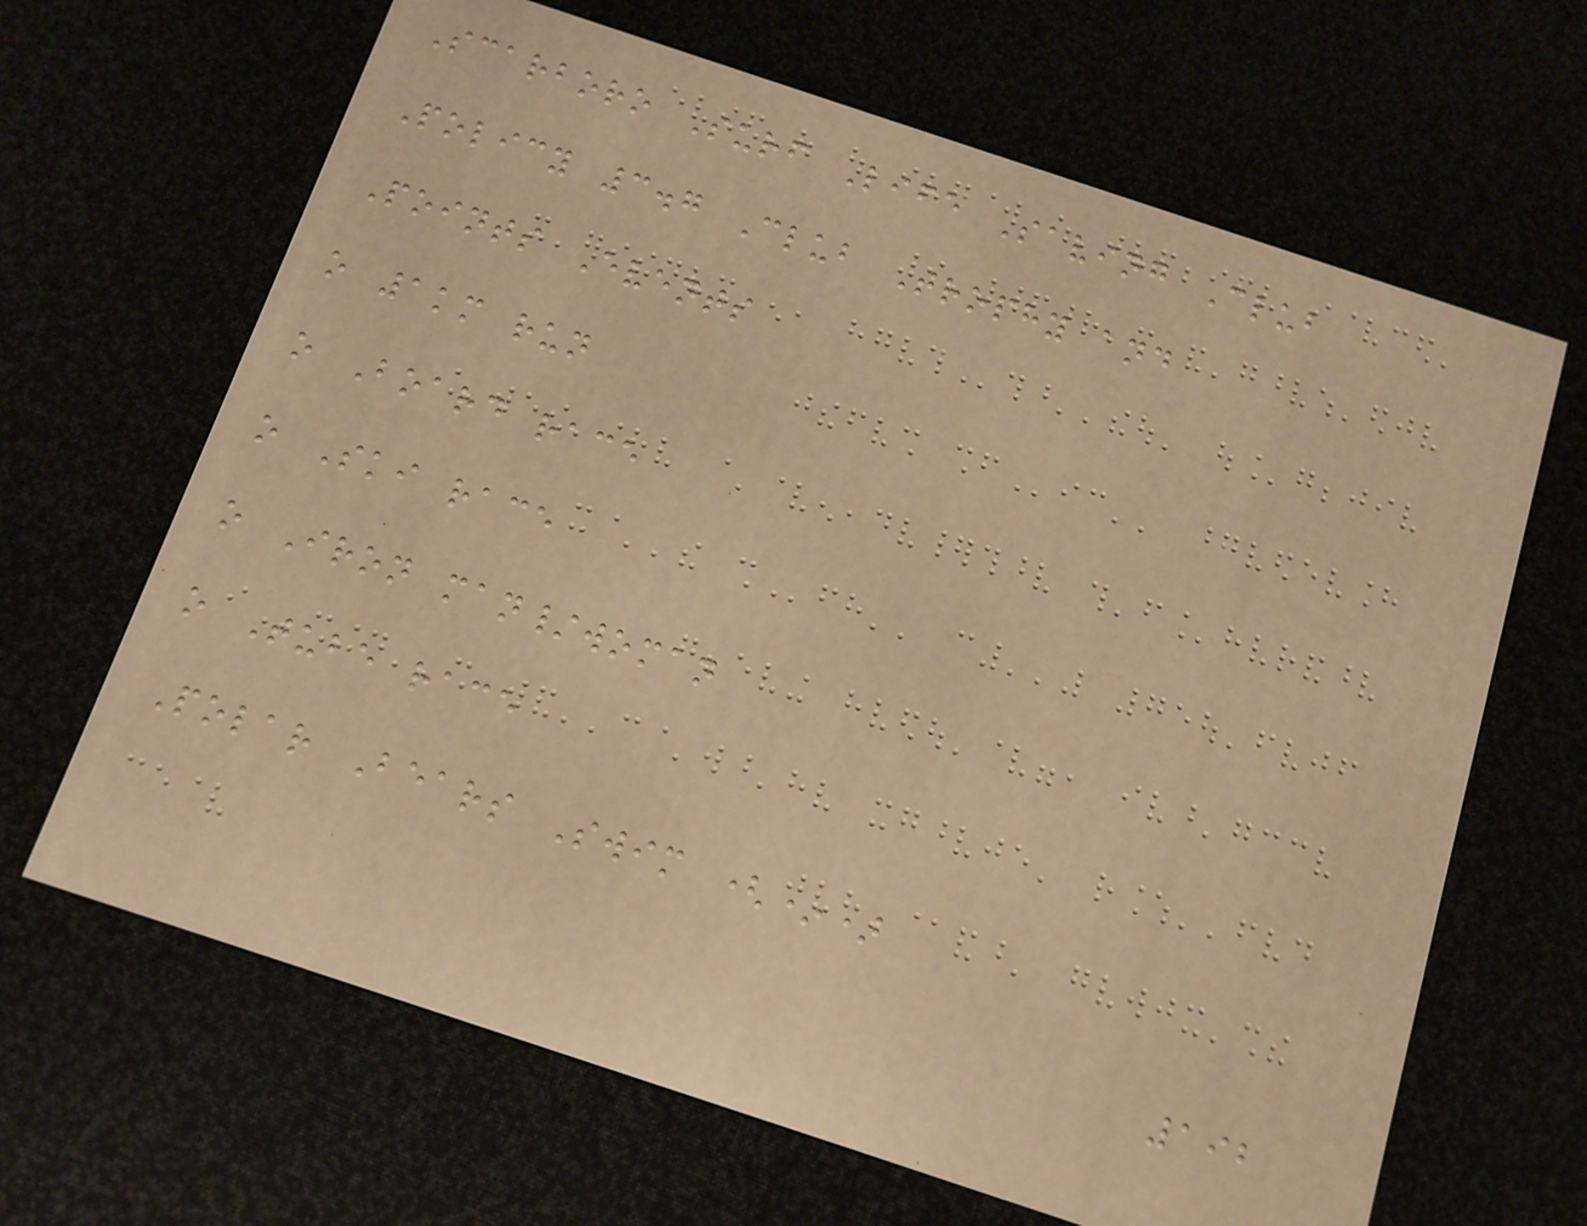Scarboro Surf Life Saving Club
Policy 3.7 Club Trophy and
Points Events
o 1km run
o Board race
o Ski race
o Iron man/woman
o Tube race
Polar Bears Swim (*)
192
